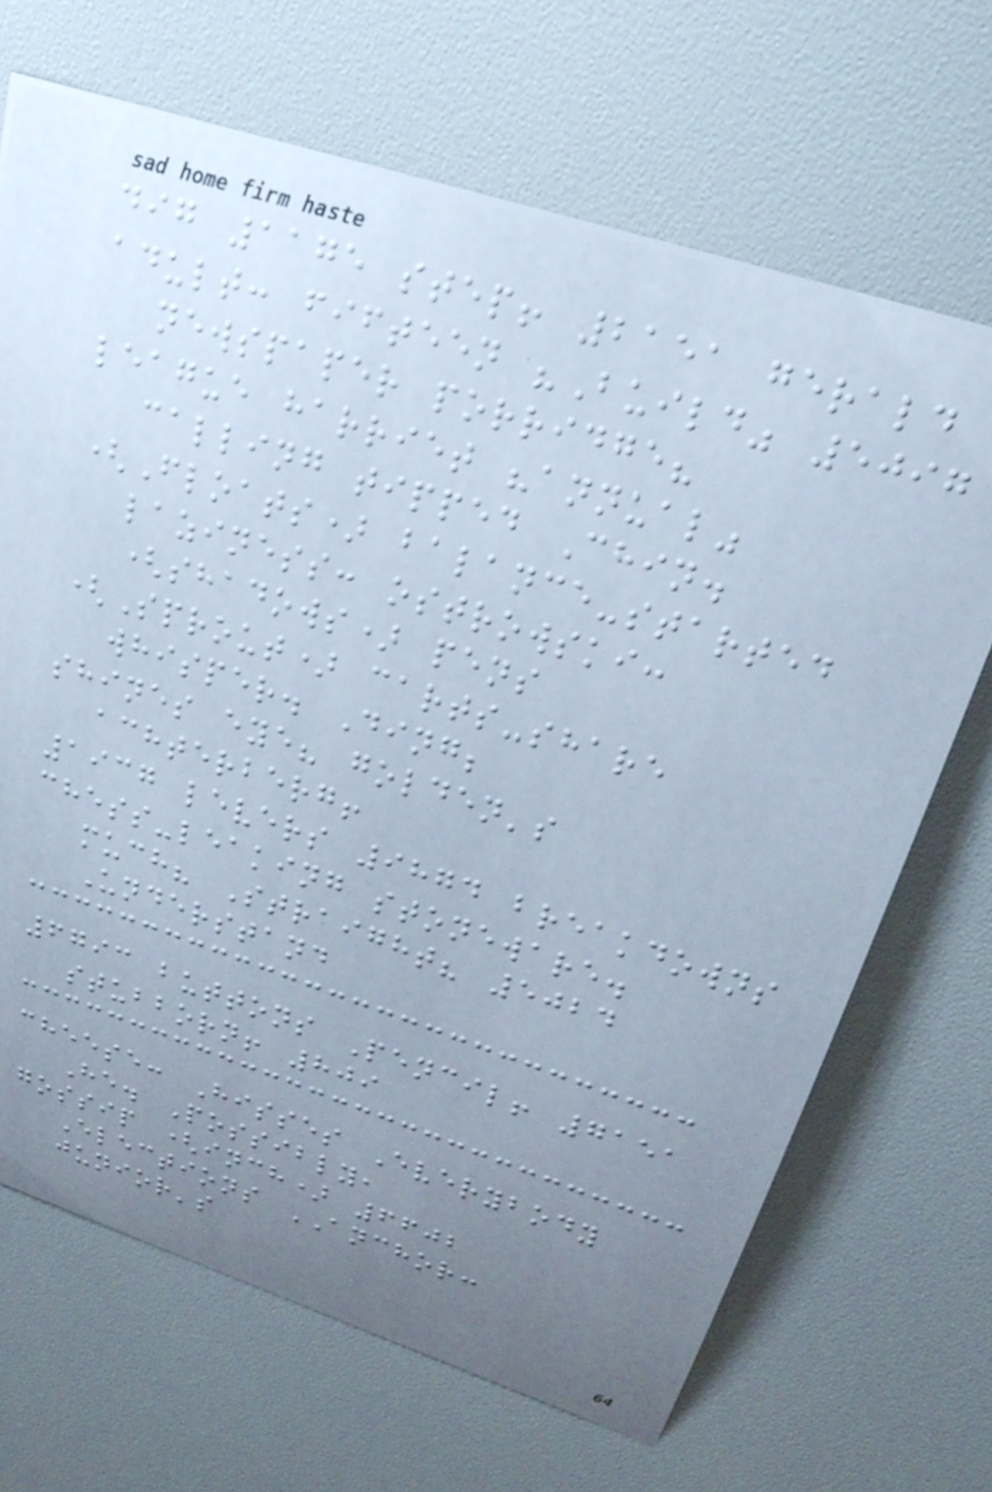dig 1175 step! 2151 gerald
adult: fifteen "Build" 5097
newspaper porridge?
league harriet "annual"
calling tipped Chin.
(Floats) balance-started
laziness: ostrowski:
(shadows) pens
(Sprout) carts-share
whisper. Ding;
shines eye? golden's
achterberg!
1937 levers 9874 breakdowns
chess-leaking stoneware.
much? Straight? 5024
Understand
6793 buttons Pencil! 7151
stubborn! 809
cheese: Hisses Everybody
He. Possibly,
gossip (inch) 6602
Elections ANCHOR:
junior's
